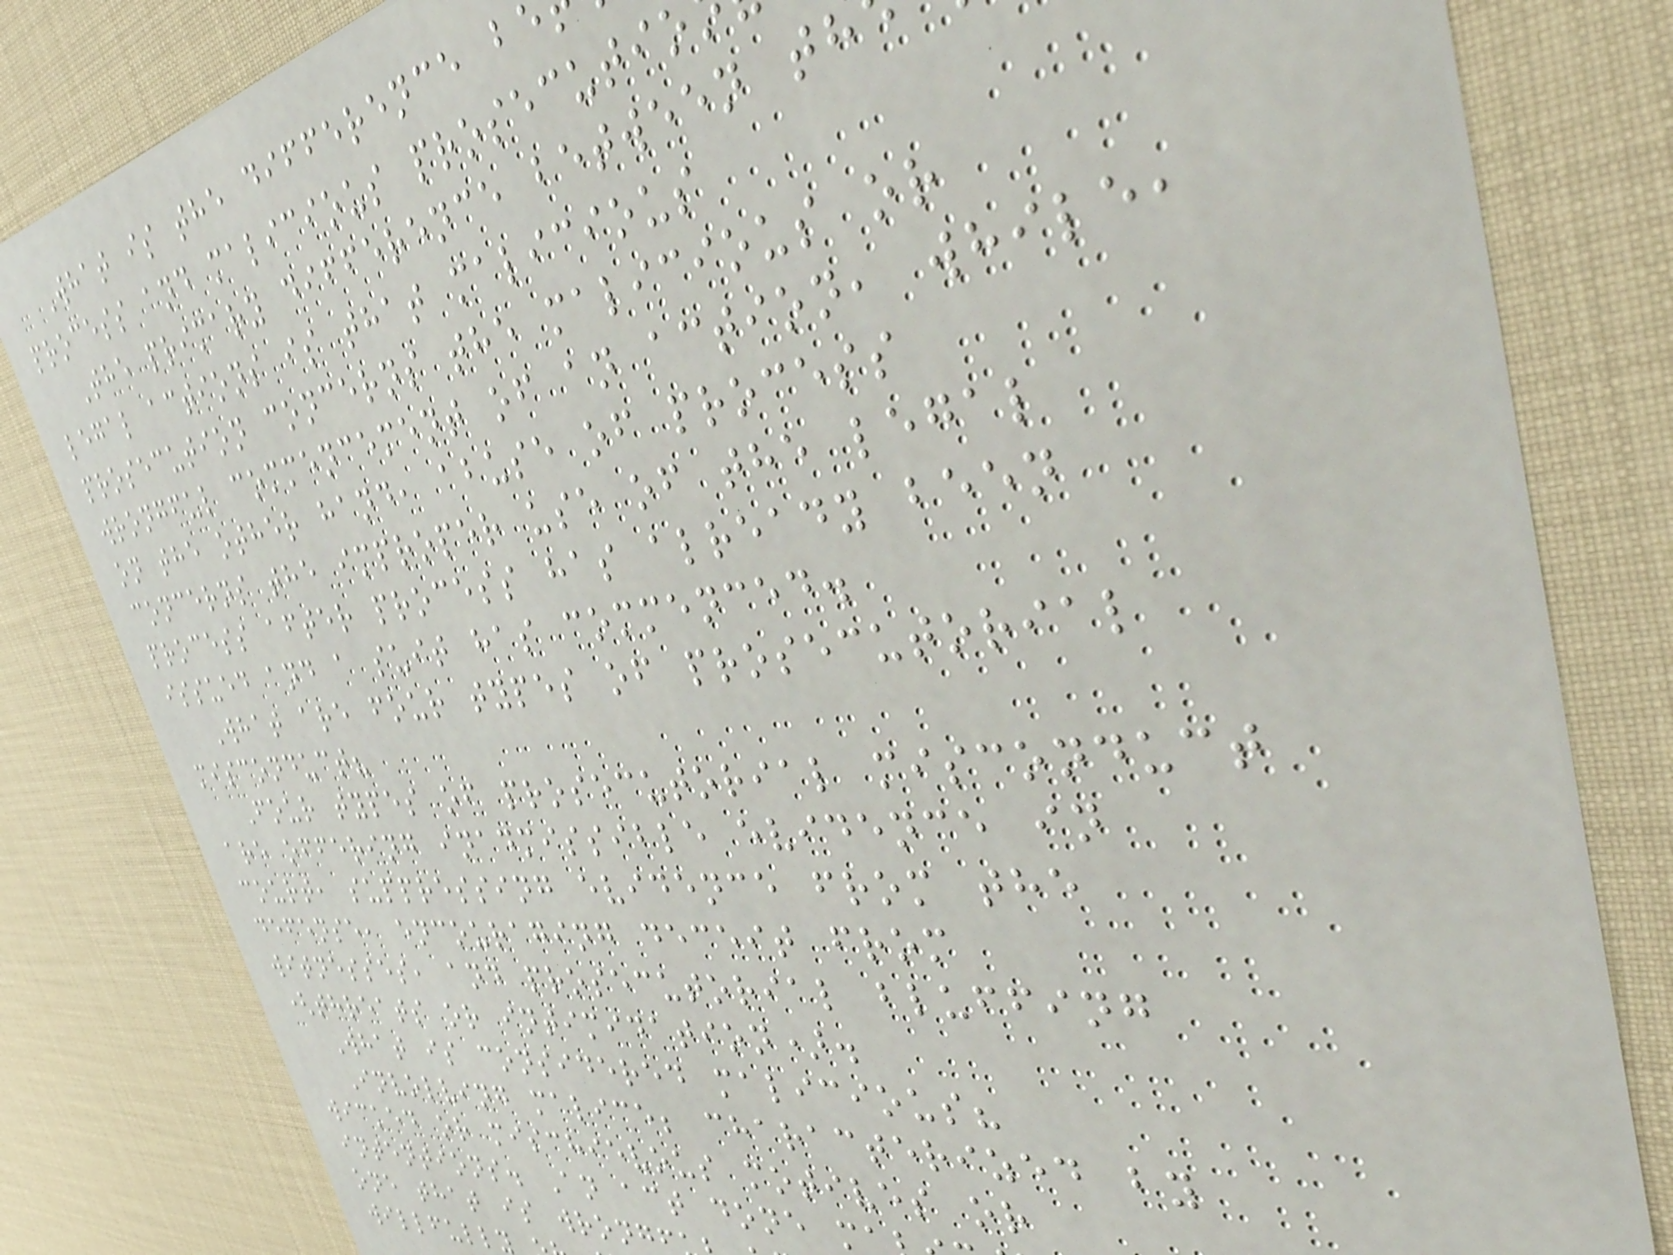What is the difference b
process and malicious prosecutio
The primary difference between th
legal actions is that malicious
prosecution concerns the malicious or
wrongful commencement of an action, while,
on the other hand, abuse of process
concerns the improper use of the legal
process after process has already been
issued and a suit has commenced.
What are four types of prosecutorial
misconduct?
Four types of prosecutorial misconduct
are offering inadmissible evidence in
court, suppressing evidence from the
defense, encouraging deceit from
witnesses, and prosecutorial bluffing
(threats or intimidation).
What is considered malicious?
Involving malice; characterized by
wicked or mischievous motives or
intentions. An act done m
one that is wrong
